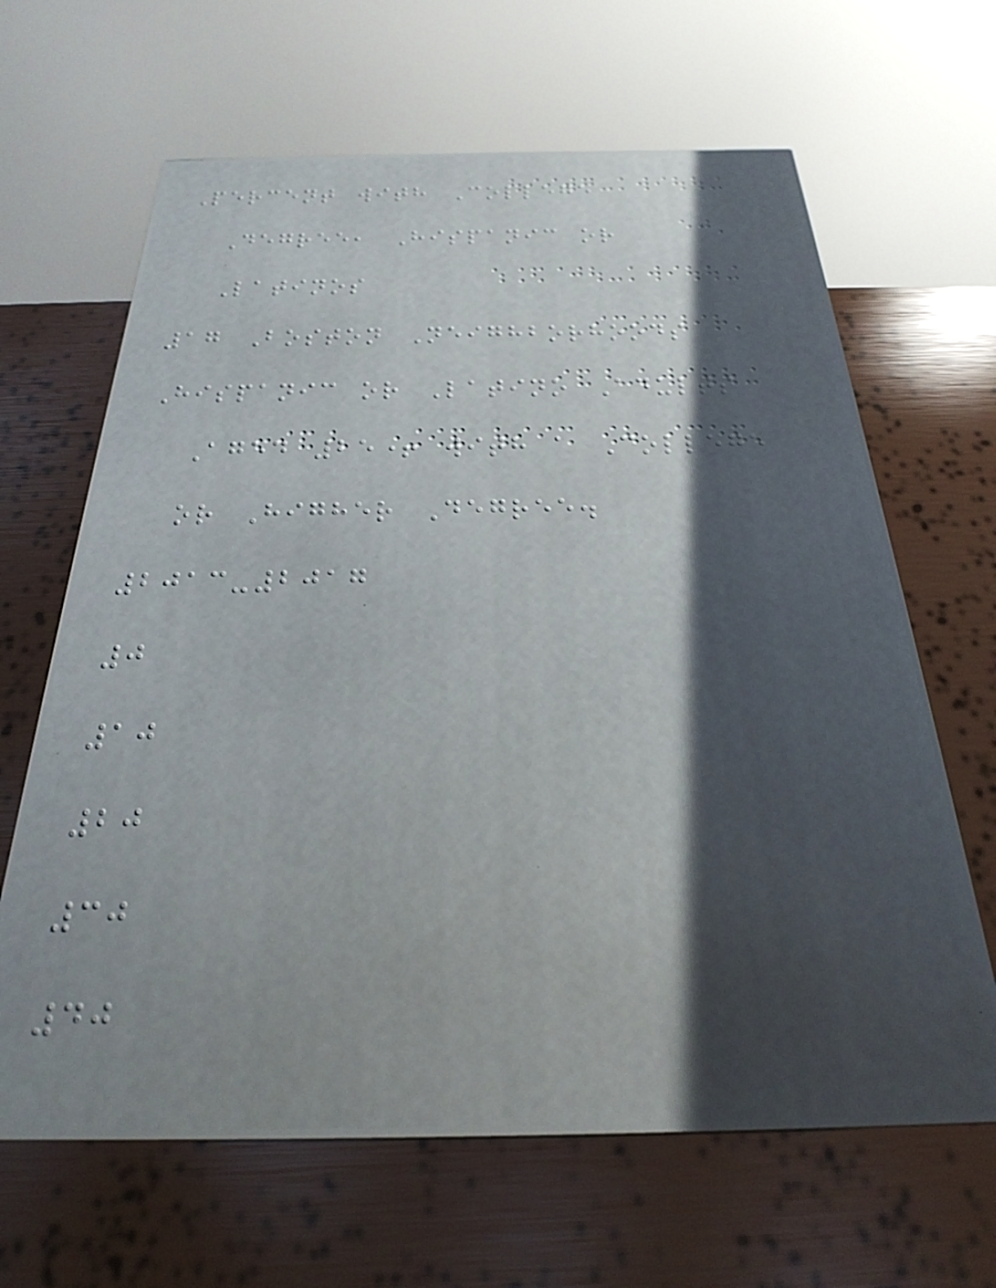Percent with College
Degree, Hispanic or
Latinos
17 Boston Neighborhoods
Hispanic or Latino Adults
Aged 25+ with a College
or Higher Degree.
2013-2017
0
10
20
30
40
